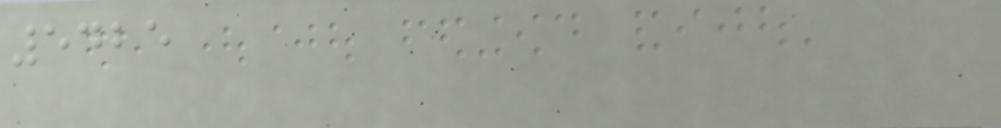5425
